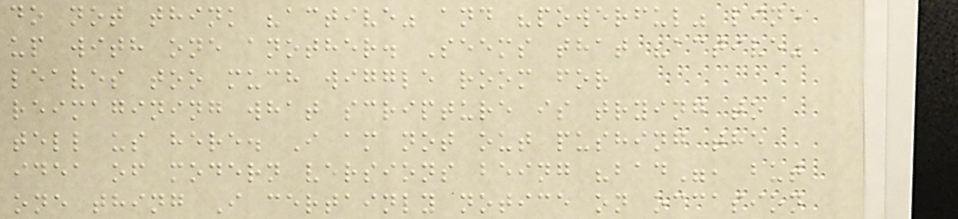do not think "active" and "powerful" line
up with one another. Seems that "active"
leaves too much wiggle room for
reimagining what scripture is trying to
tell us here. I am not out pushing the
idea of modern versions being "bad", but
one thing I certainly notice on occasion
